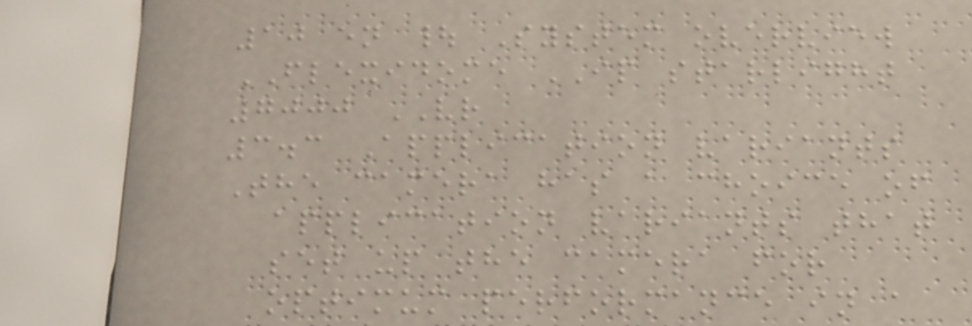10 en | System overview
FLEXIDOME IP starlight
7000 VR
3.3 Application variants
The camera has a choice of
application variants that
set up the camera for
optimum performance in a
